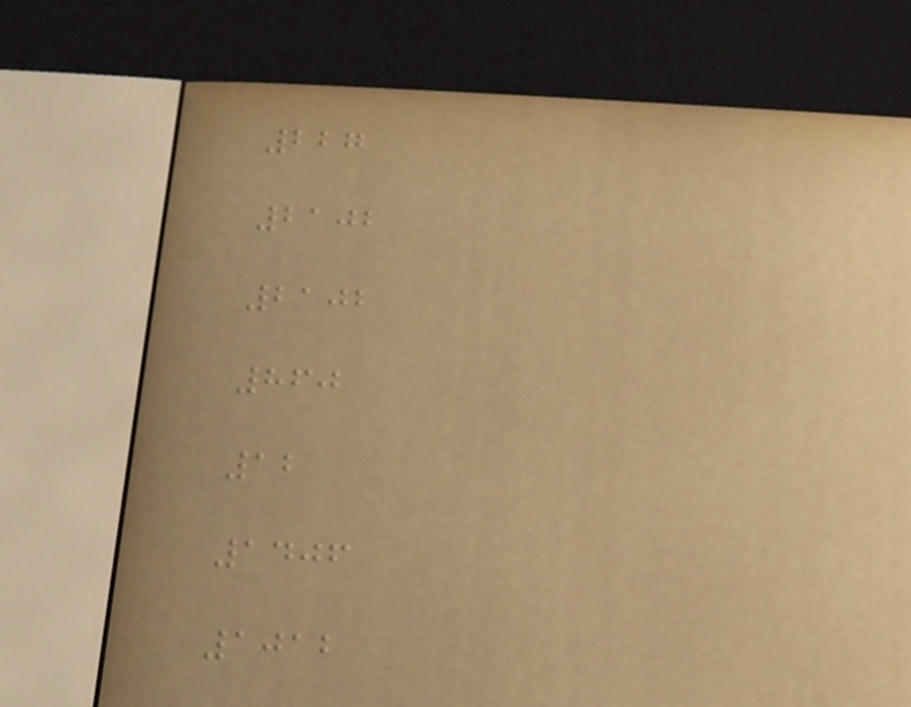227
2102
2102
860
12
1406
1012
